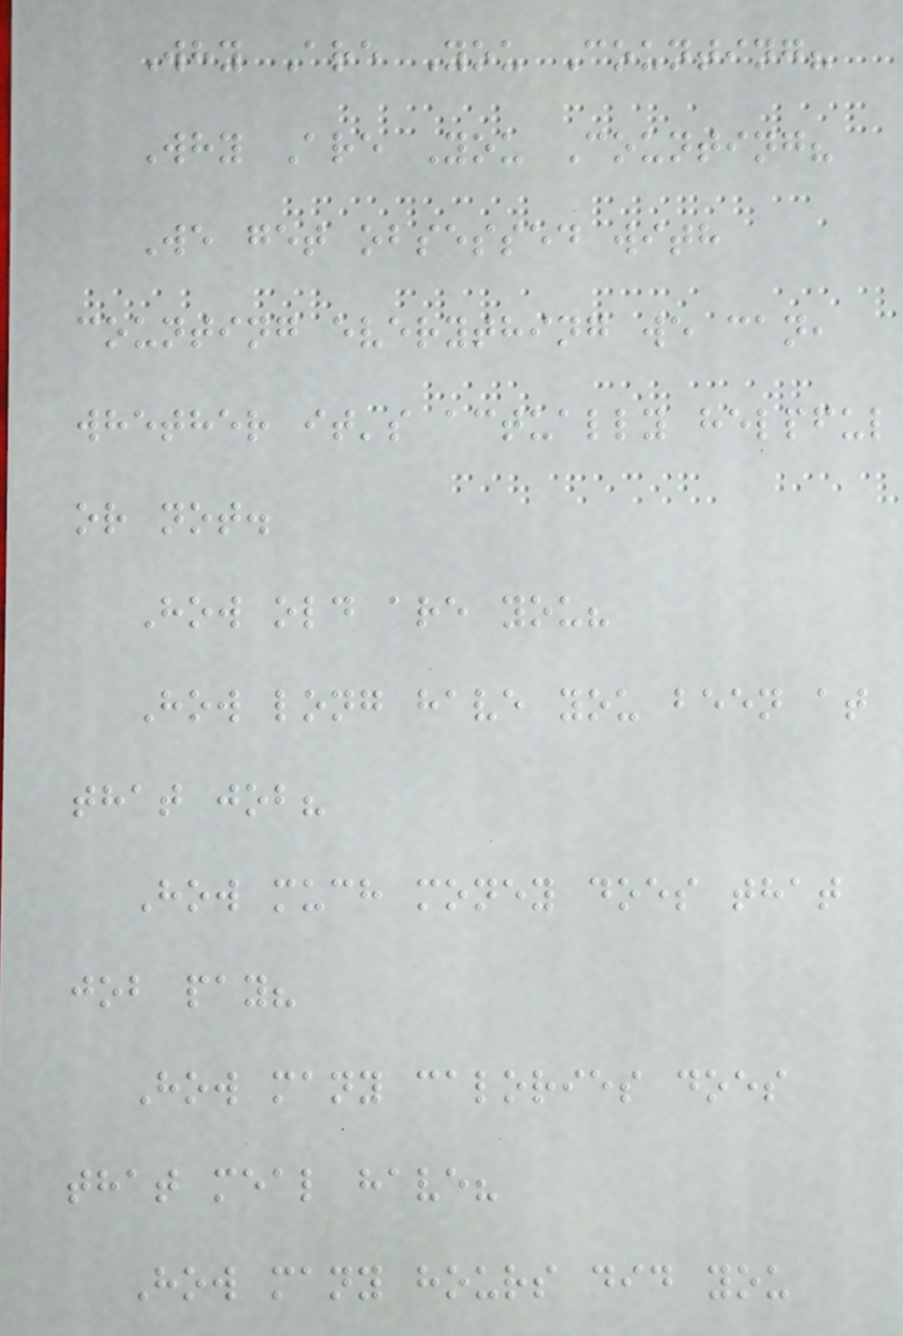Why Are You Counting?
Why Are You Counting?
We get obsessed with
counting everything we can,
whether it's actually helpful
or not.
How old are you?
How long have you been at
that job?
How much money does that
job pay?
How many calories does
that meal have?
How many hours did you
